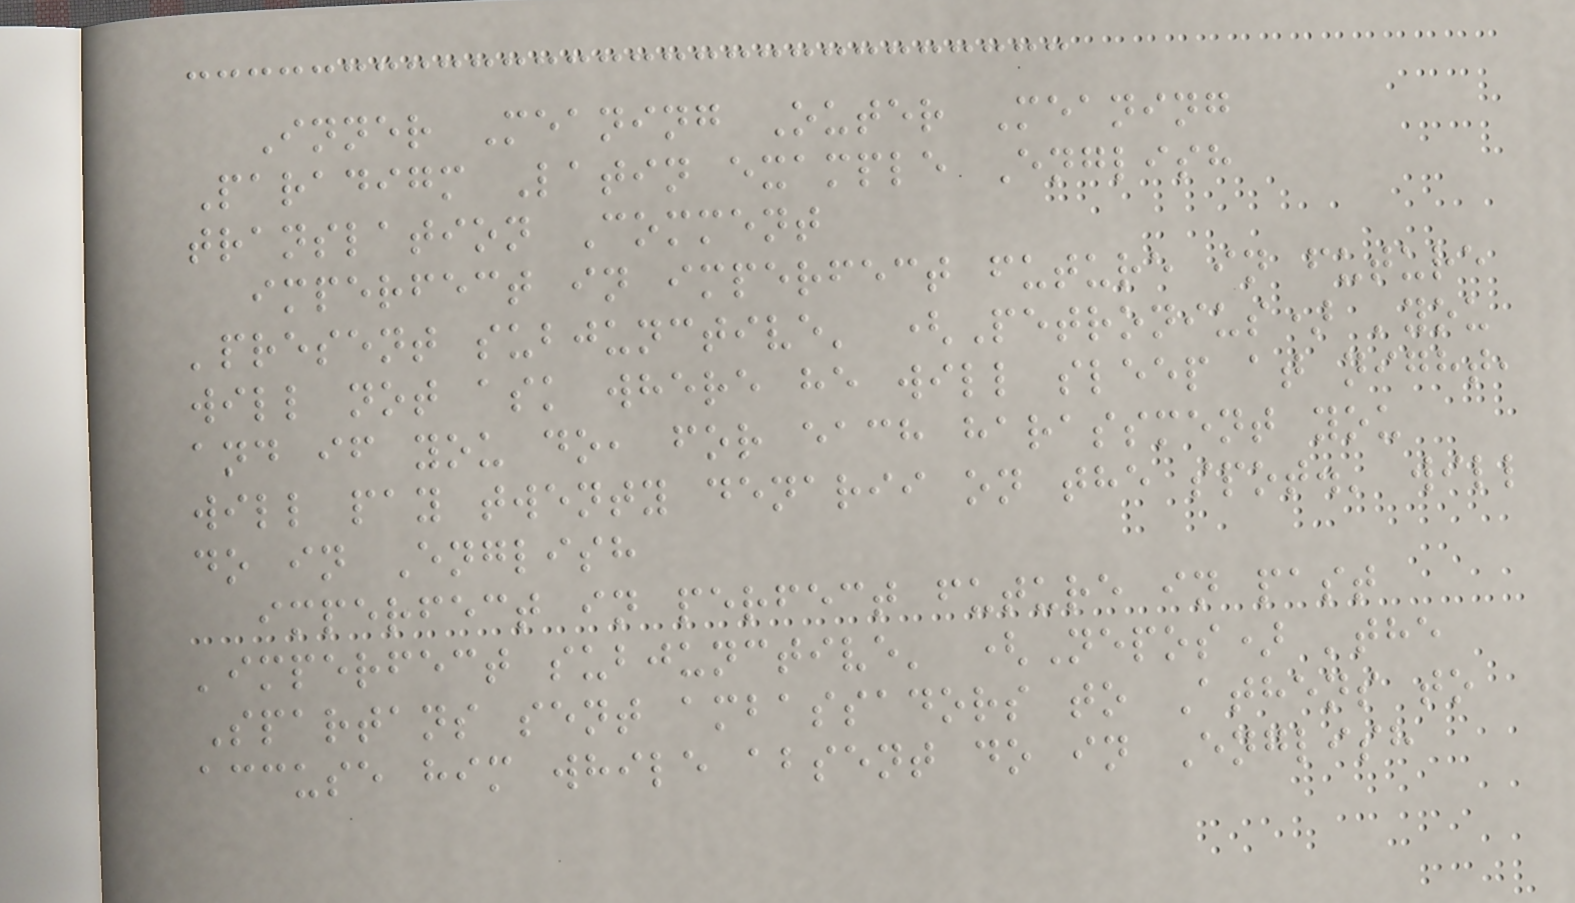Inner Meaning Outer Meaning
Paradigm Latin example English
translation Comment
imperfect in imperfect future in future
'present subjunctive' (Petronius) 'you
will not ask where he will sleep at night,
and if you do, for each harassment you
will pay twenty denarii on the spot.' will
do in English
imperfect in perfect future in past
'imperfect subjunctive' (Nepos) 'the
Spartans sent ambassadors to Athens to
accuse him while absent do in English
